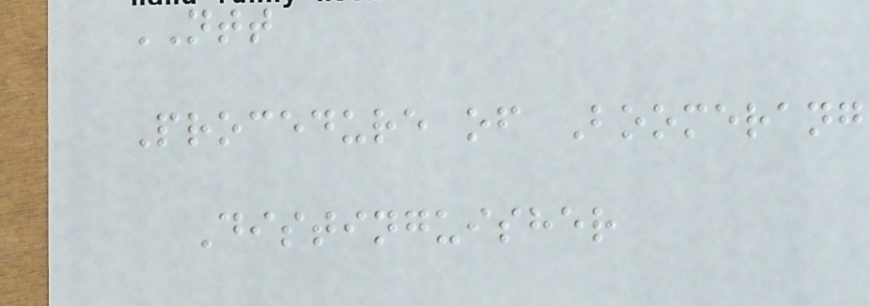NTT
Procedure of Boomerang
Distinguisher
